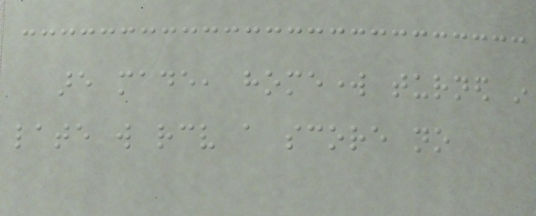are made, homework turned in
late will receive a score no
